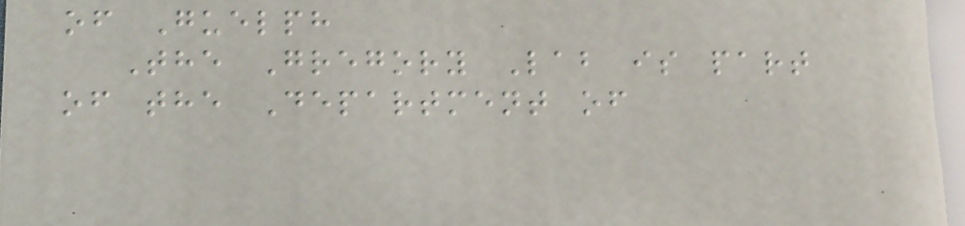of Guelph
The Gregory Lab is part
of the Department of
